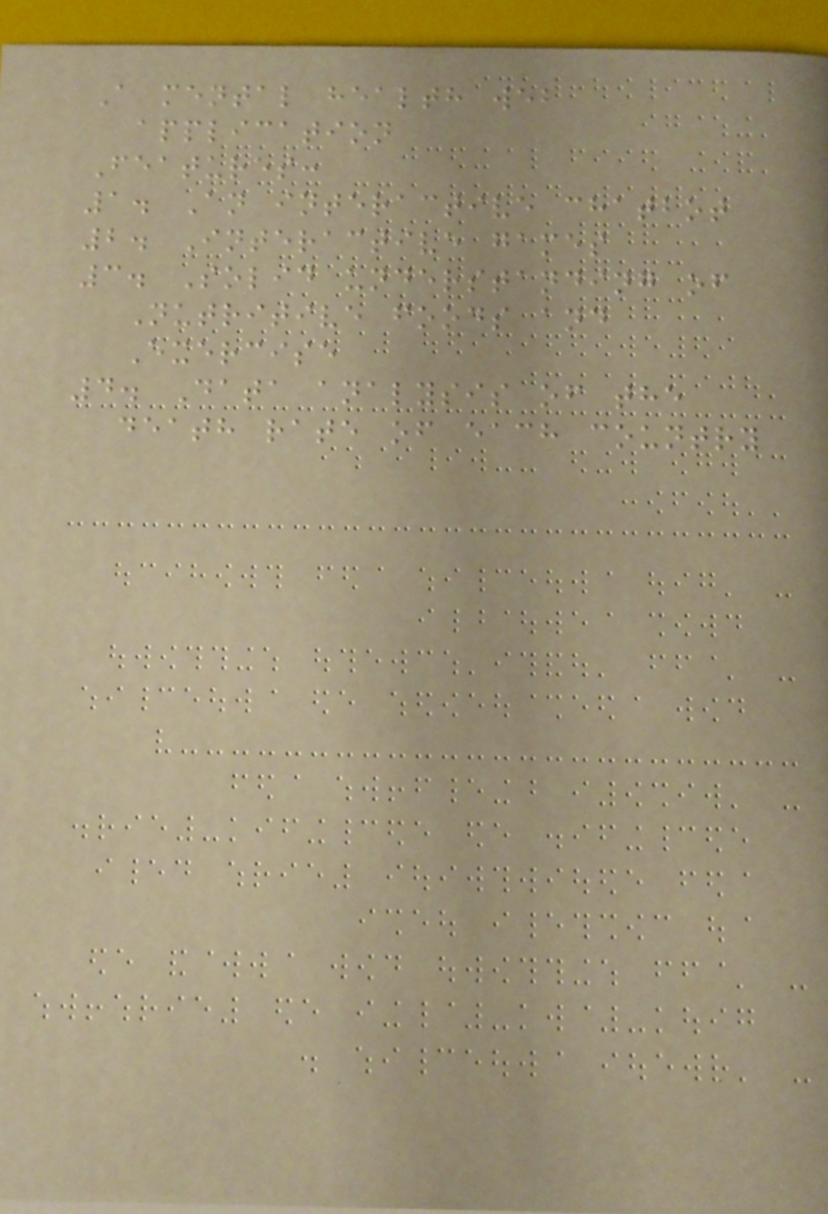A mental health web
application
Features:
1. An interactive chatbot
2. Interactive games
3. Solid understanding of
Nutritive foods and
Exercise
4. Data analysis of the
death rate of each country
